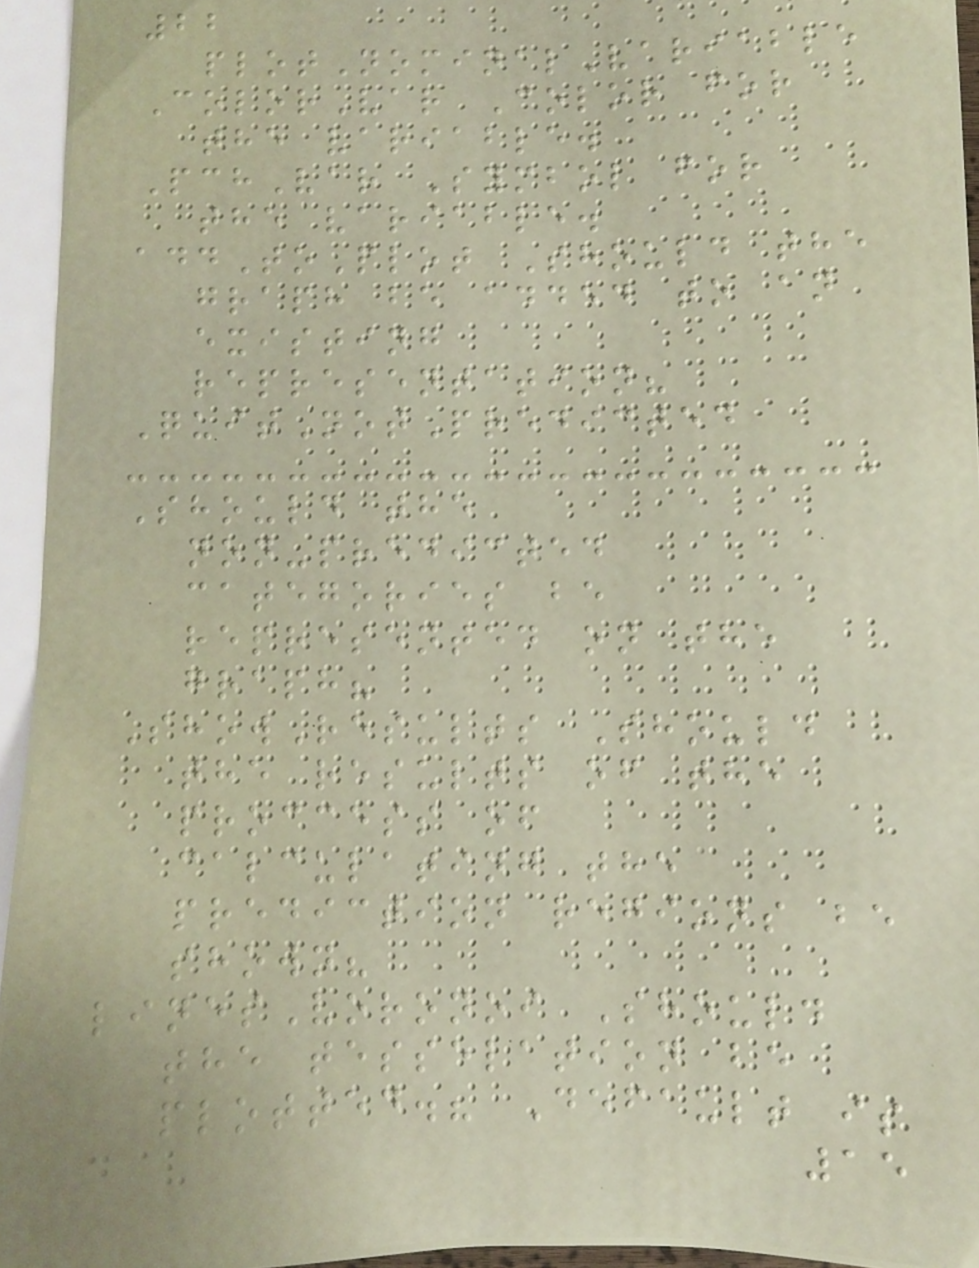22
plotNominalVariable
ColorVar Color for
the variable.
PchVar Symbol for
the variable.
addToPlot Should the
graph be added to an
existing
representation?
QuitNotPredicted
Should the
non-predicted
categories be
represented on the
graph?
ShowResults Should
the results of the
proccess of
calculating the
prediction regions be
shown?
linesVoronoi Should
the tesselation be
plotted.? Default is
15
